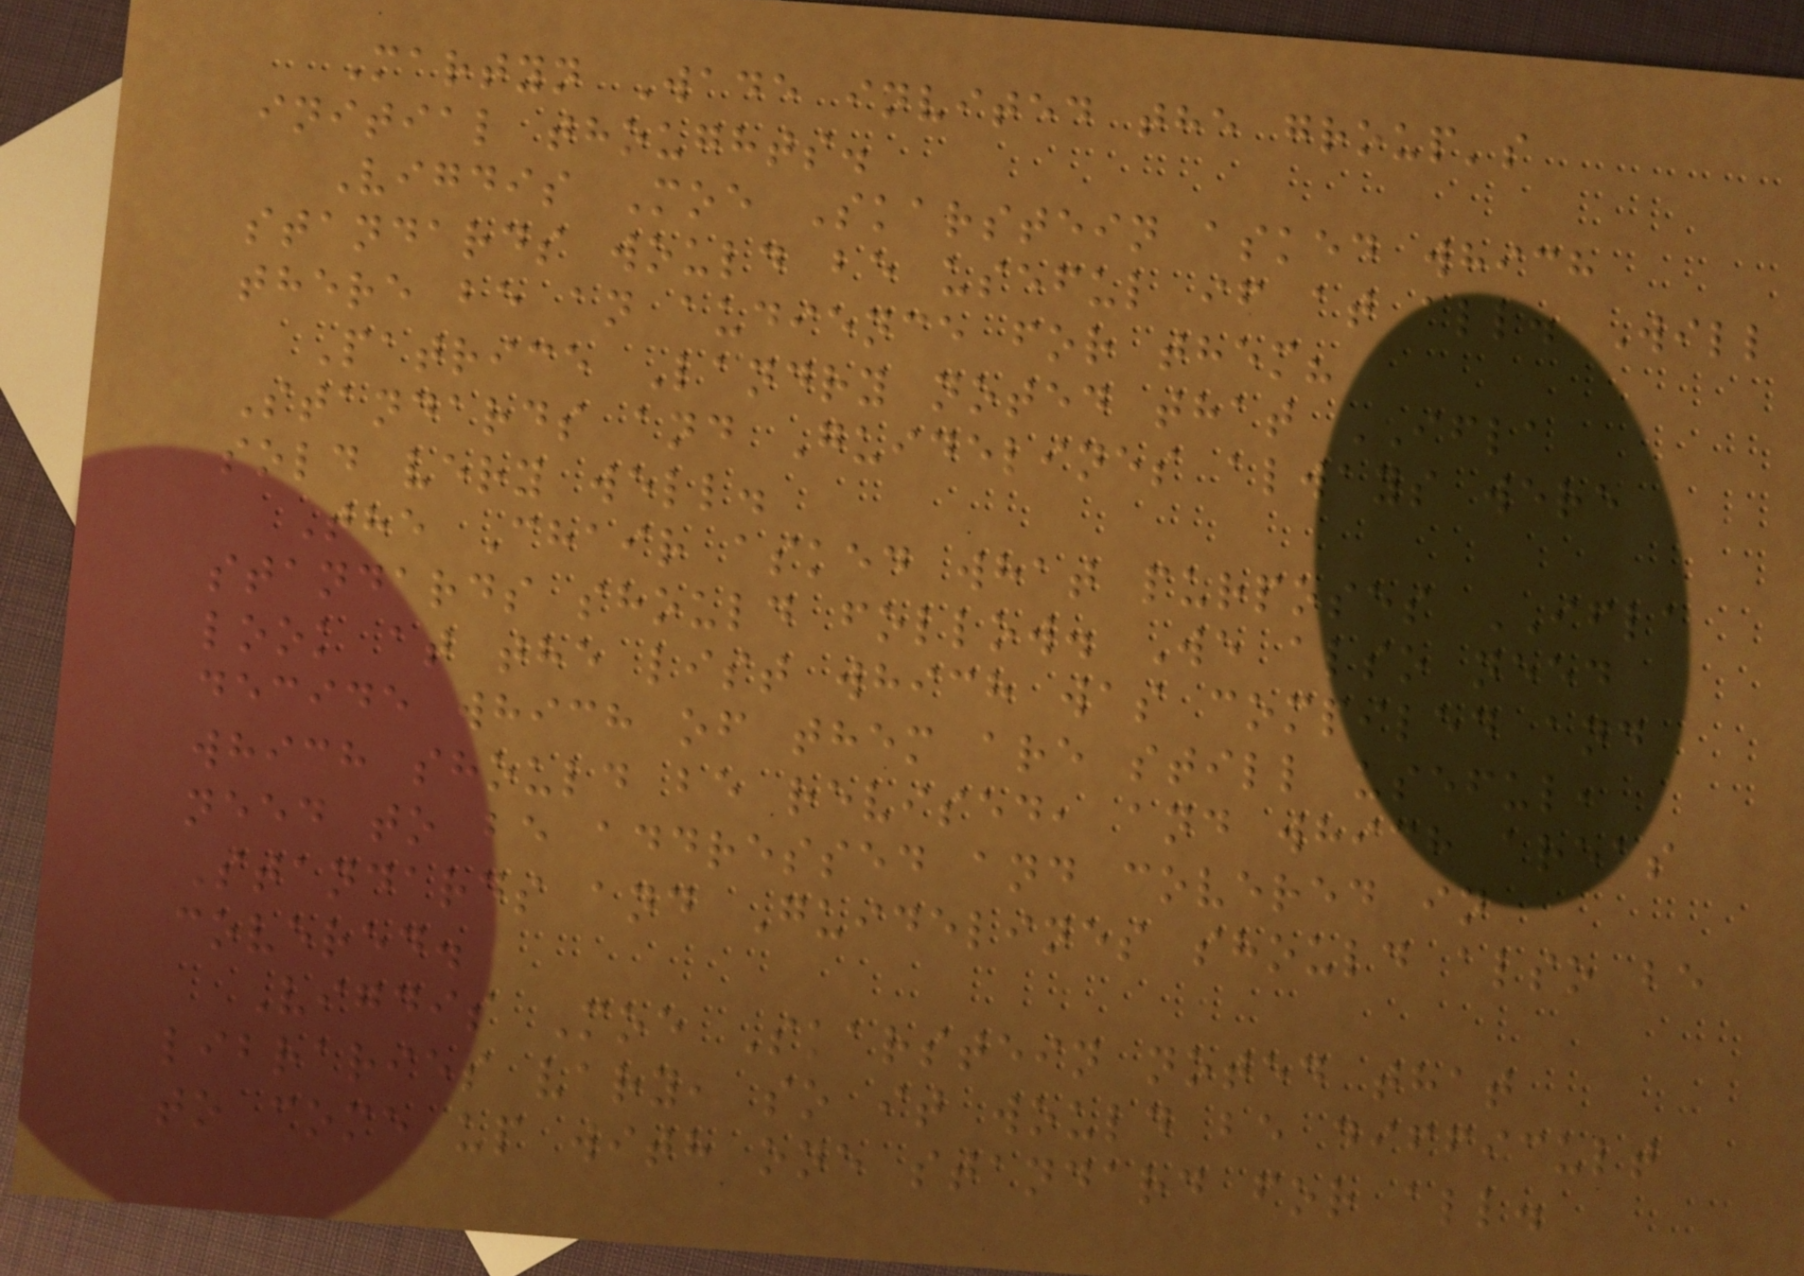Martyn Wade invited the group's
initial thoughts.
Vigdis Moe Skarstein asked which
standards would be useful if at all. Will
there be an audience for them?
Patrice Landry noted that IFLA
Standards and Guidelines always were
sold very well.
The Chair asked what purposes IFLA
standards should follow. We also need
look at the list which was compiled and
decide which of them are still useful,
which should be revised, and which areas
need to be addressed and covered in
Standards and Guidelines should also be
covered.
Vigdis Moe Skarstein noted that
libraries vary, so it would be difficult
to come up with one standard for all.
